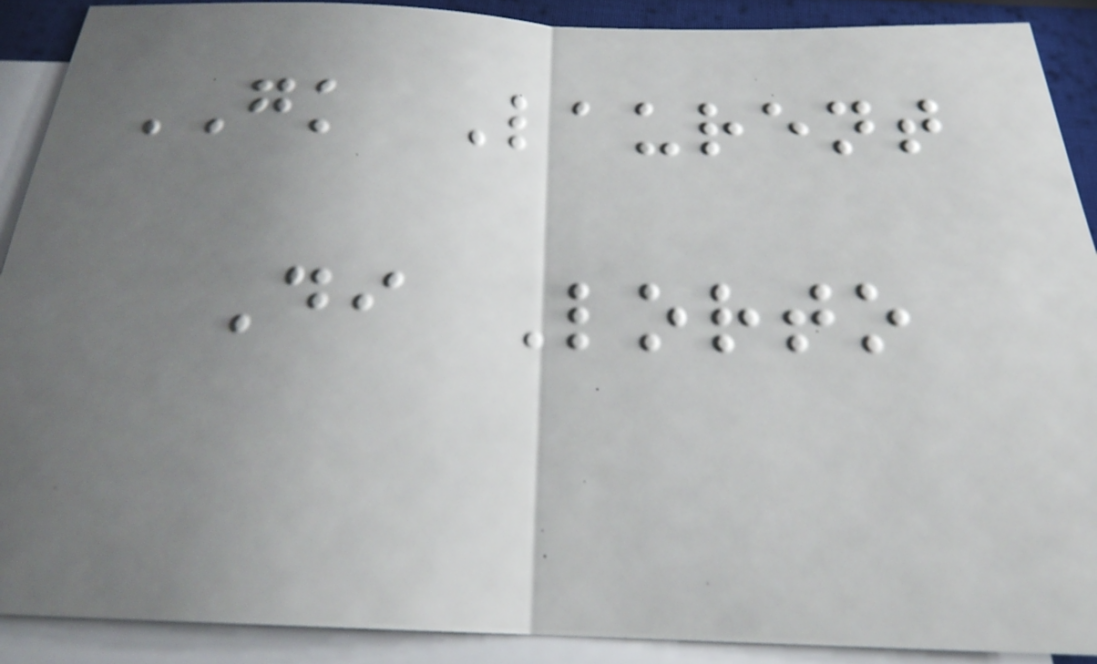GK Laurent
Di Lorto
